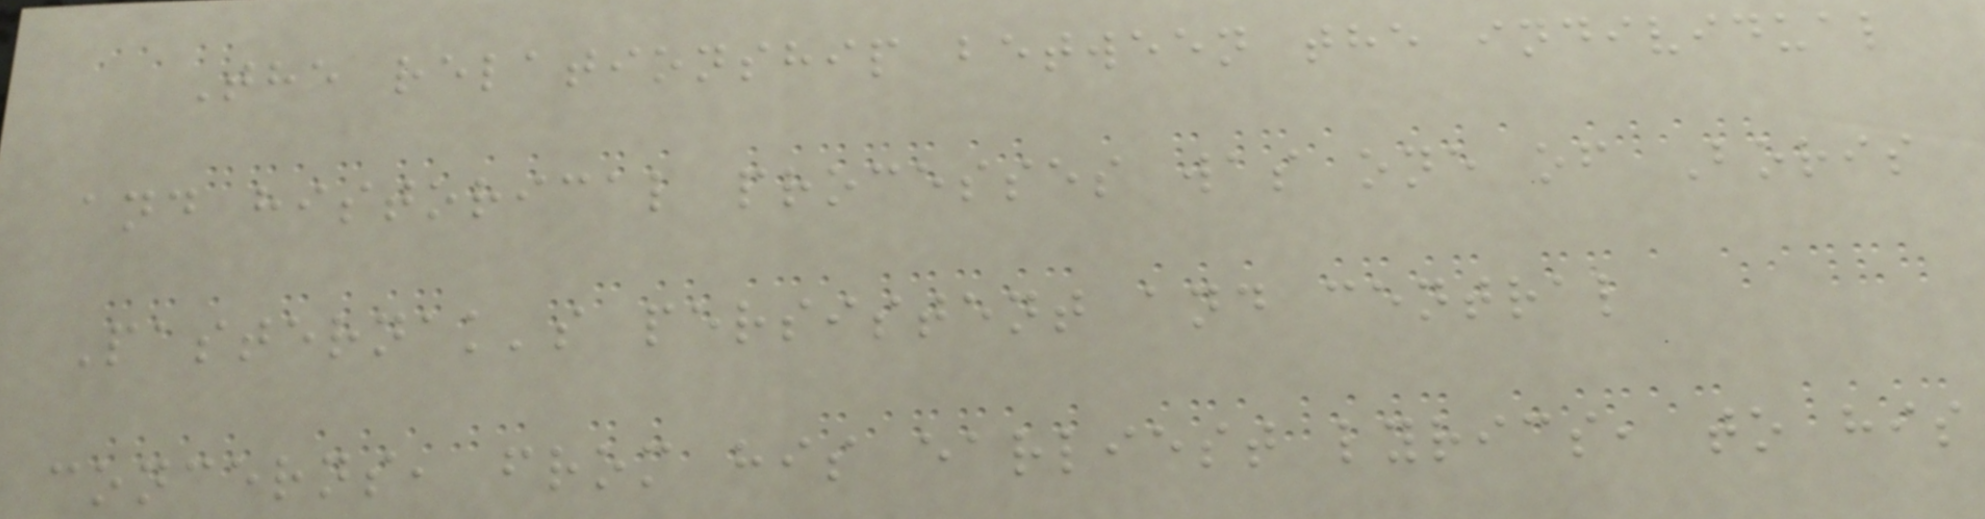The relationship between the individual
and historical processes was one of Boris
Pasternak's persistent and central
concerns, from his earliest lyrics, to his
